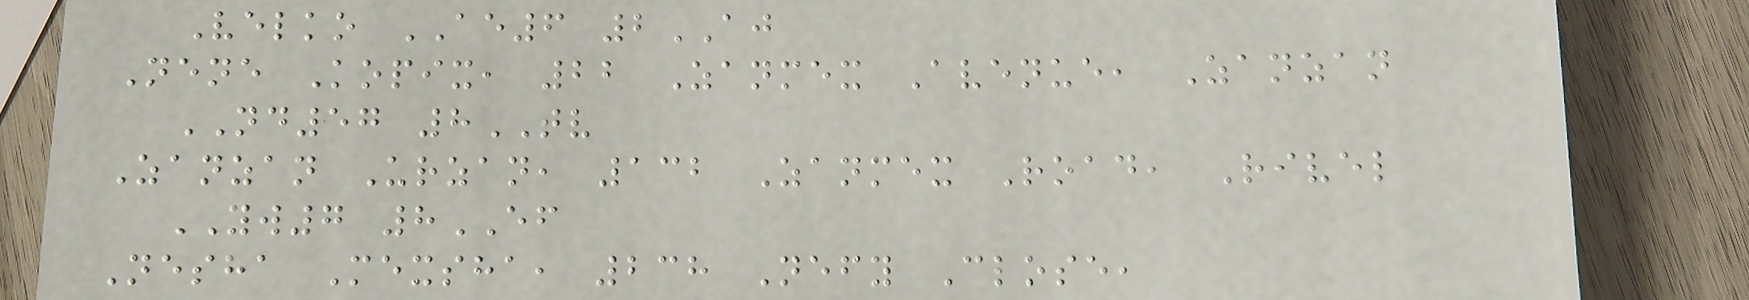Velko AE6 2AJ
Nene Kopix, 22 Zanmex Avenue, Zanzan
ND57 8TV
Zanzan Urzan, 132 Zanmex Road, Rivel
YW7 8EF
Nesha Mexsha, 238 Nefy Close,
